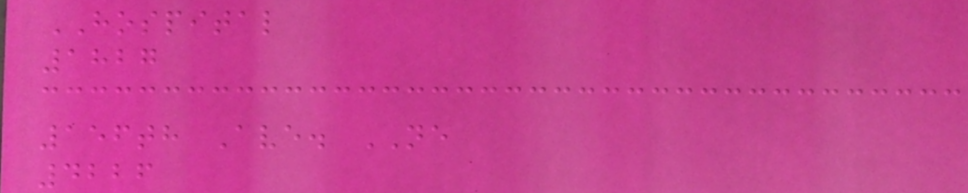HOSPITAL
1827
156th Ave. NE
4226
